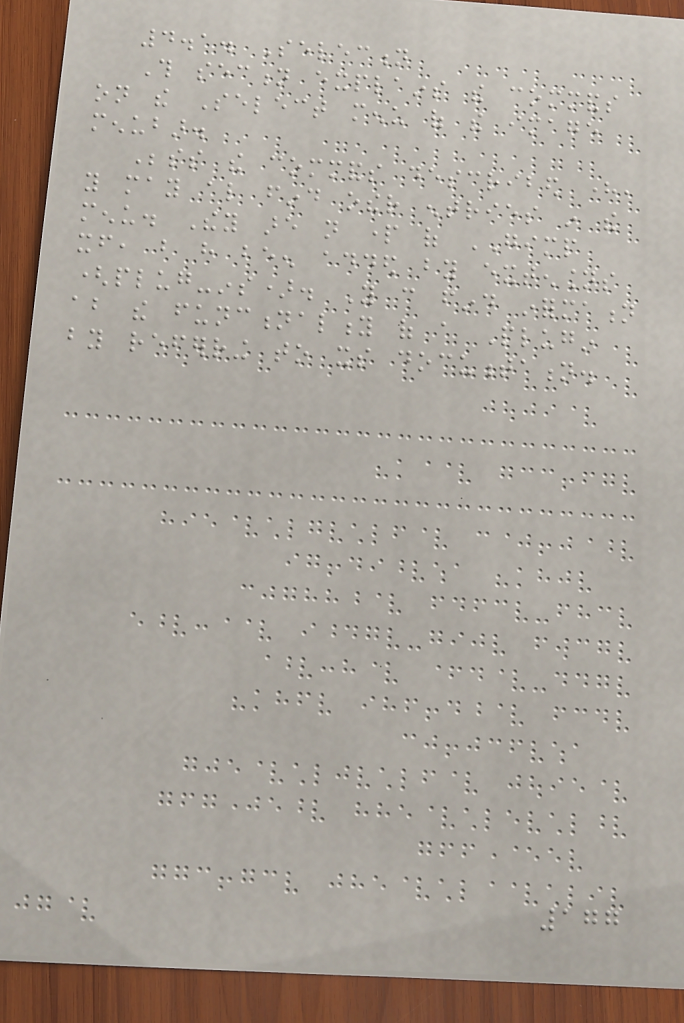4.1. Selection
This section explains the commands
on the Select menu of the image
menubar.
Besides the commands described here,
you may also find other entries in the
menu. They are not part of GIMP
itself, but have been added by extensions
(plug-ins). You can find information
about the functionality of a Plugin
by referring to its documentation.
177
